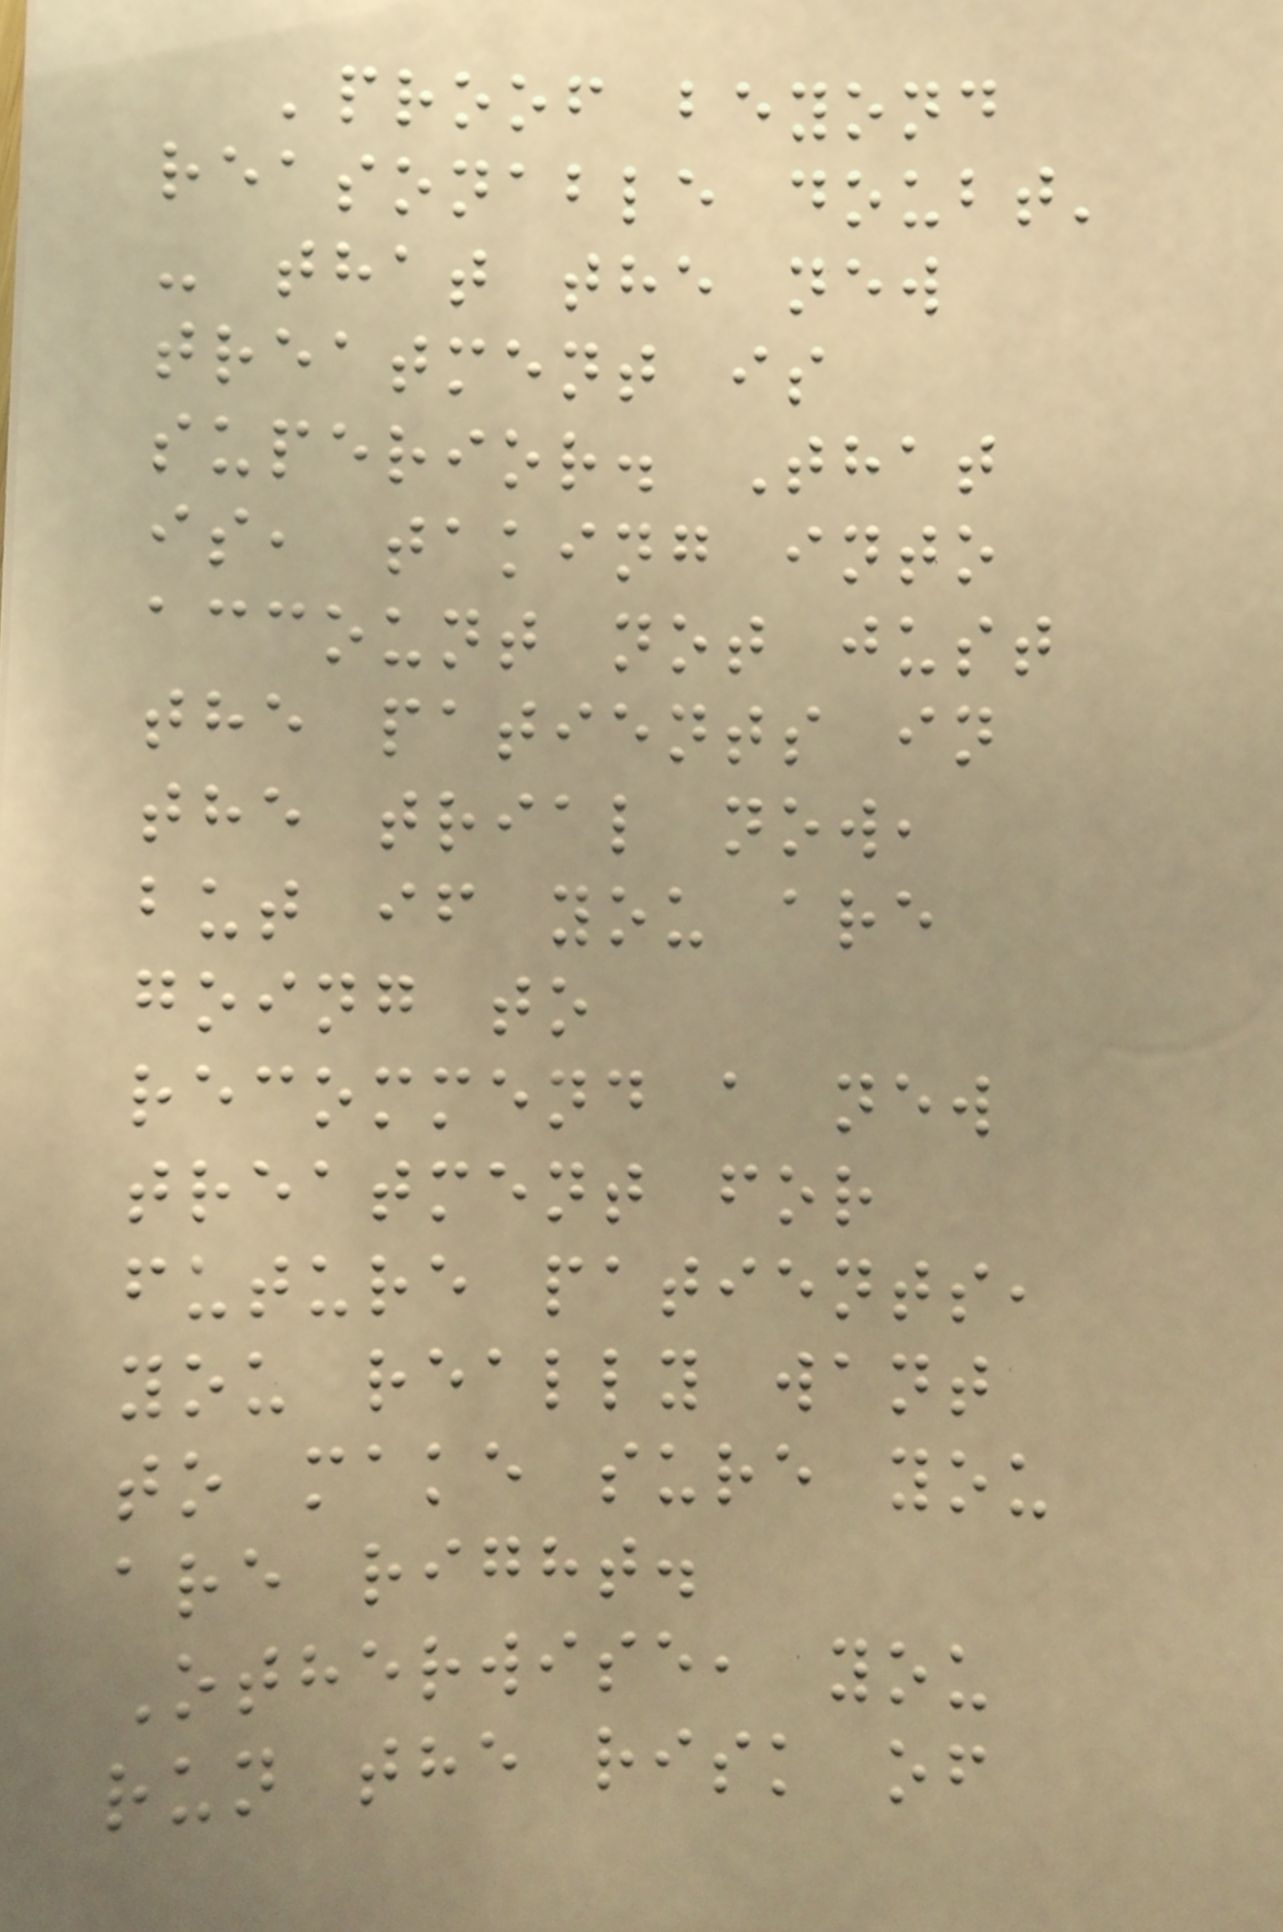'proof beyond
reasonable doubt'
- that the new
treatment is
superior. That
is, taking into
account not just
the patients in
the trial now,
but if you are
going to
recommend a new
treatment for
future patients,
you really want
to make sure you
are right.
Otherwise, you
run the risk of
